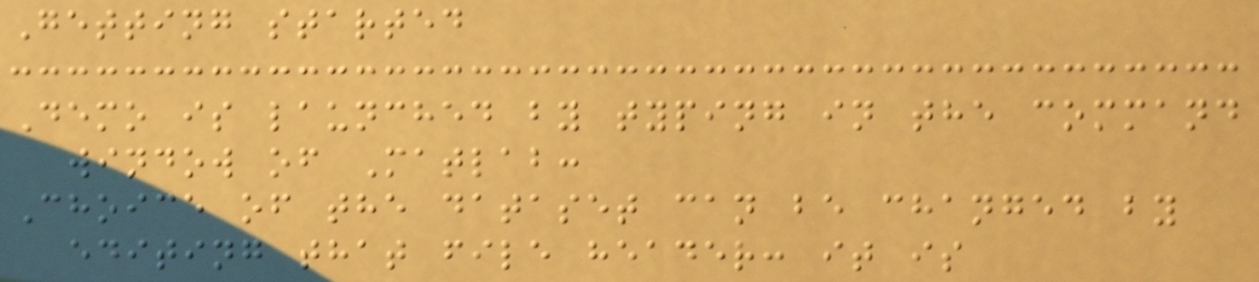Getting started
Demo is launched by typing in the command
window of Matlab:
Choice of the dataset can be changed by
editing that file header: it is
